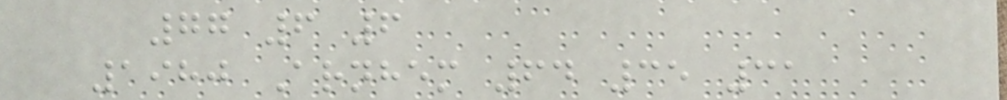77 6 6
1980 Arnhem 64 35 31
